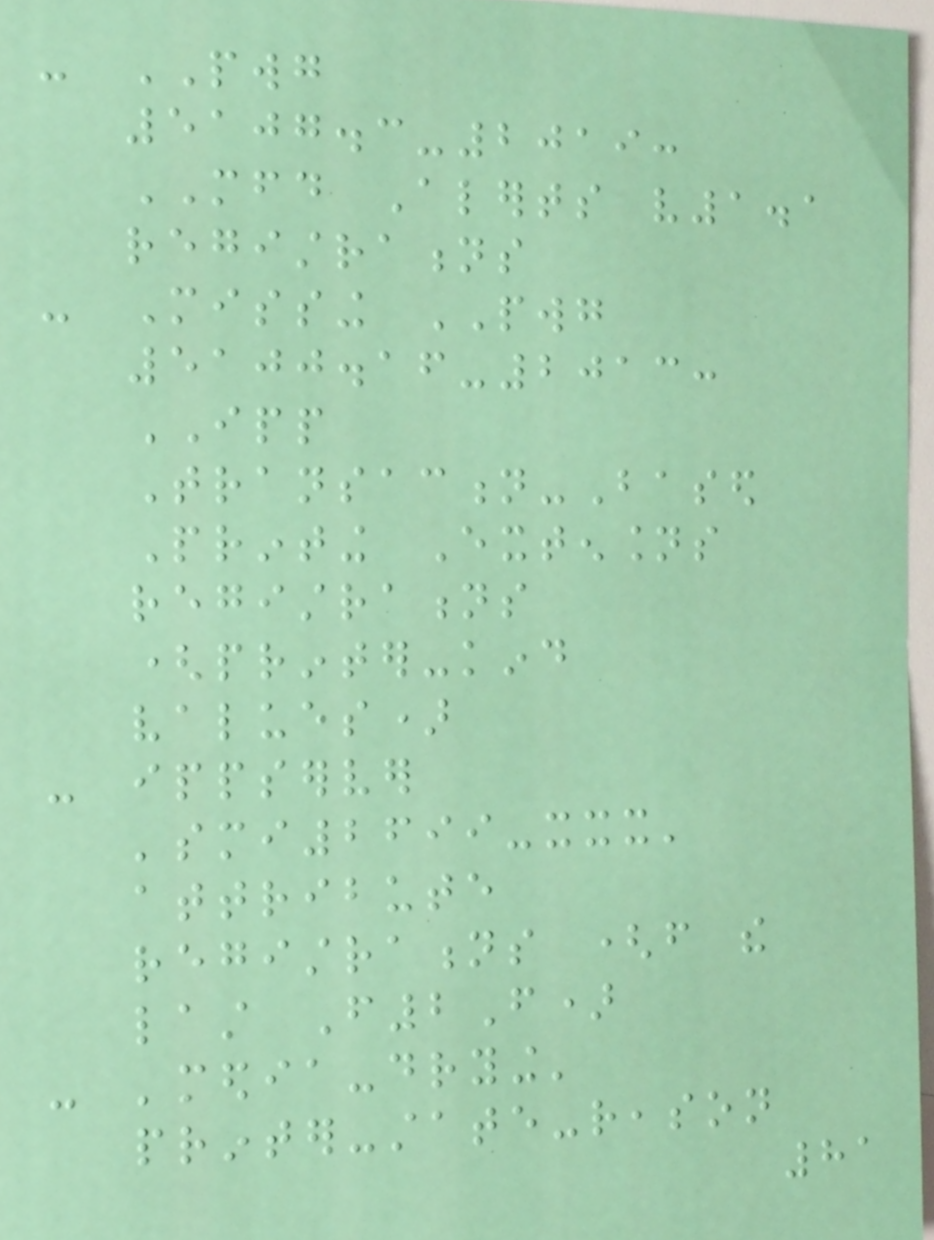- PWG
5107.3-2019:
MFD Alerts v1.1
registrations
- Missing PWG
5100.16-2013:
IPP
Transaction-Based
Printing Extensions
registrations
(printer-kind
values)
- ippserver
'smi2699-xxx'
attribute
registrations (from the
last F2F)
- 'media-drying'
printer-state-reason
81
